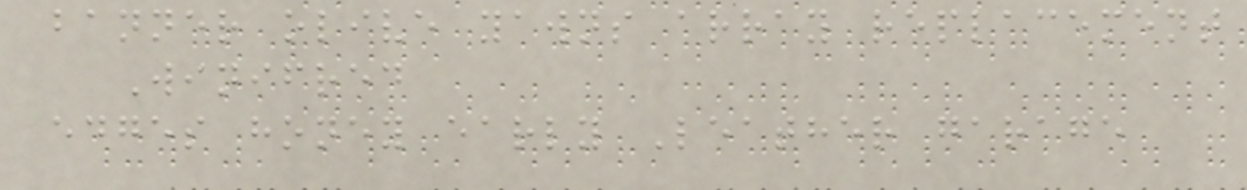banner olive yawns array replacement
Winifred
edges honey early Leather garage
